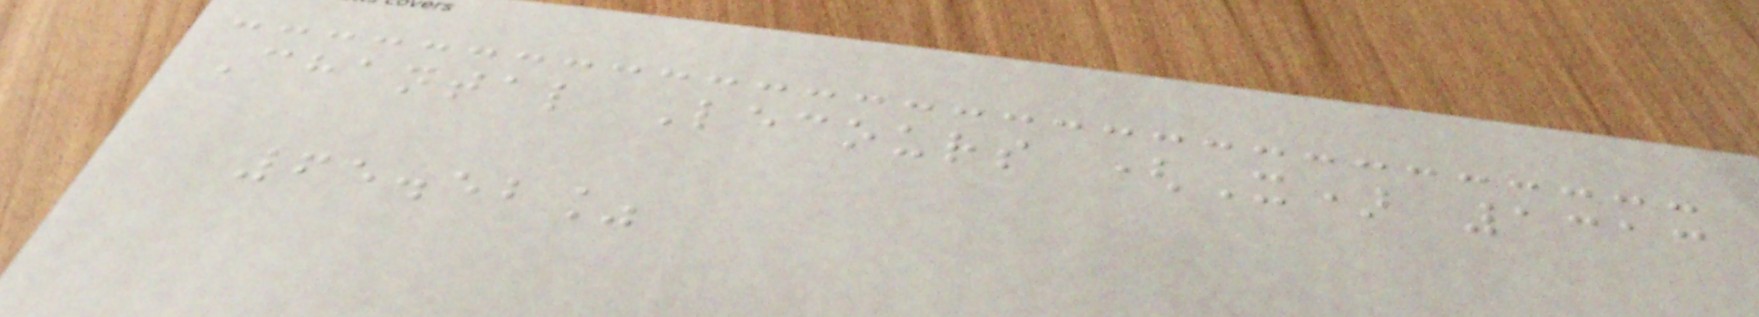Chantal Lecours (X) 1313
65.52%
